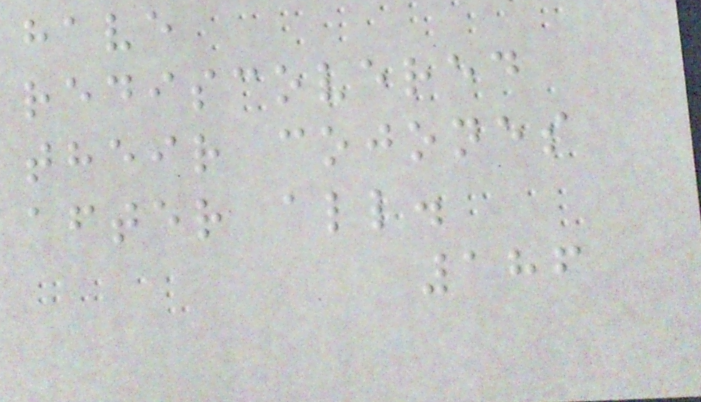have
rediscovered
their cojones
after all.
186
